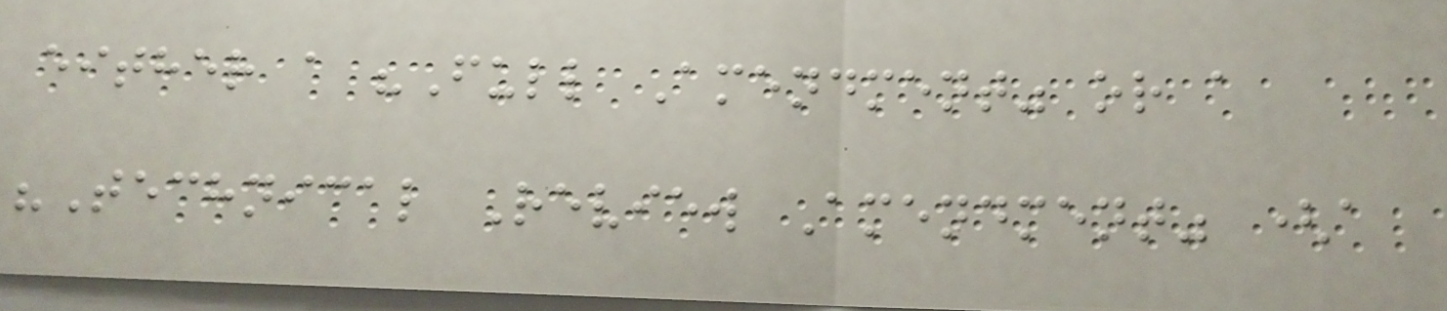either a "Full Amendment" or a
"Technical Review Amendment" (a
